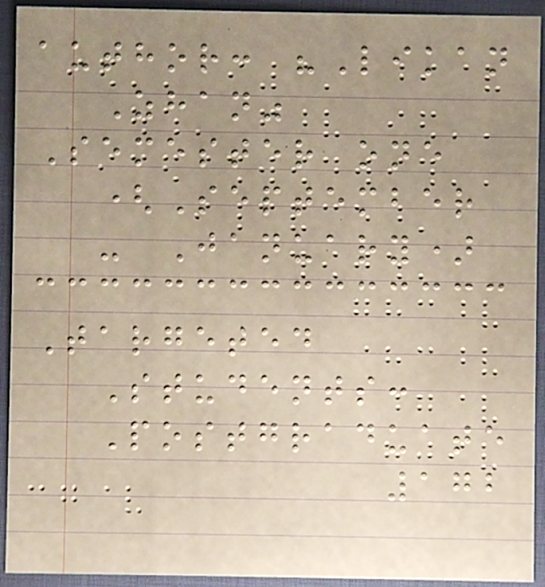author: "Likan
Zhan"
Semester one
(September
- January)
Targeted
Students:
Postgraduate
172
